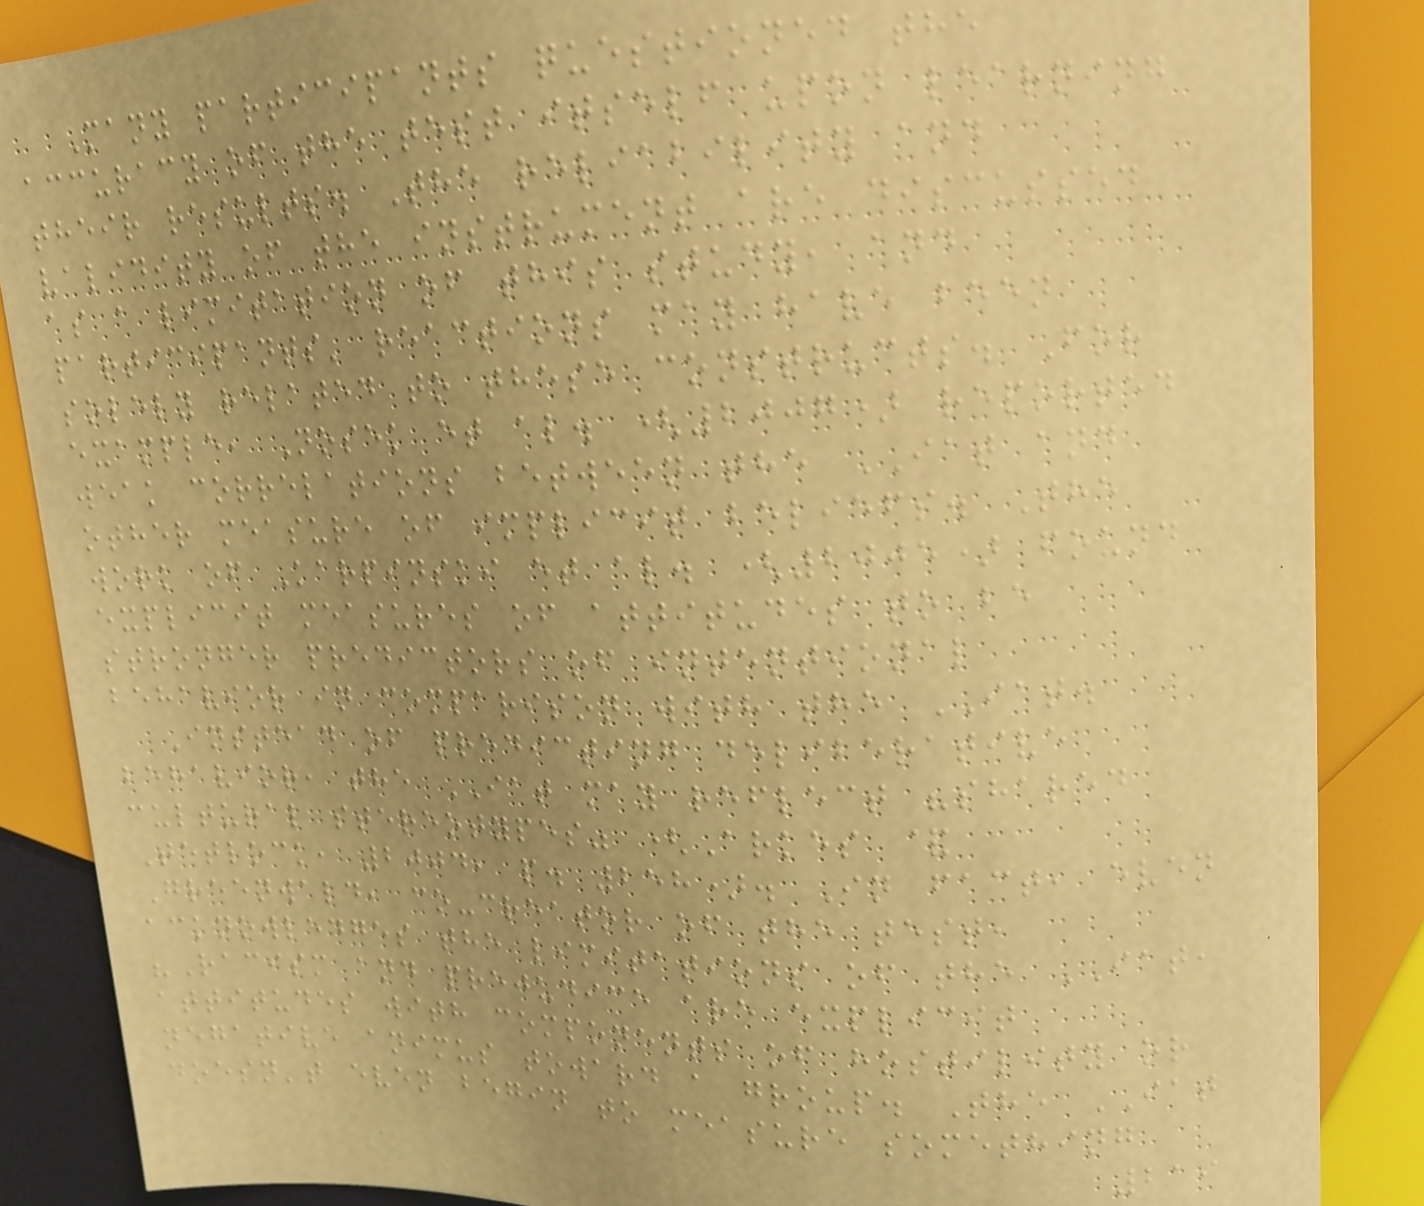Many participants questioned the
accuracy of the test itself upon learning
their results. The reliability and
validity of the instrument are discussed
as a limitation of this study, and
participants' reactions may have been
solely related to these constructs. For
example, Nosek et al. (2007) reported
weak correlations between the IAT and
other measure of implicit beliefs. The
work of Karpinski et al. (2005) found
explicit measures of attitudes to be
stronger predictors of intentional
behavior in comparison with the IAT.
Instead of predicting deliberative
behavior, the IAT may reflect "shared
cultural stereotypes" (Arkes &
Tetlock, 2004, p. 258). In fact, even
Greenwald, co-creator of the test,
acknowledges the limitations of the IAT,
"Racism and prejudice are explicit
attitudes with components of hostility or
negative animus toward a group. The IAT
doesn't even begin to measure something
219
